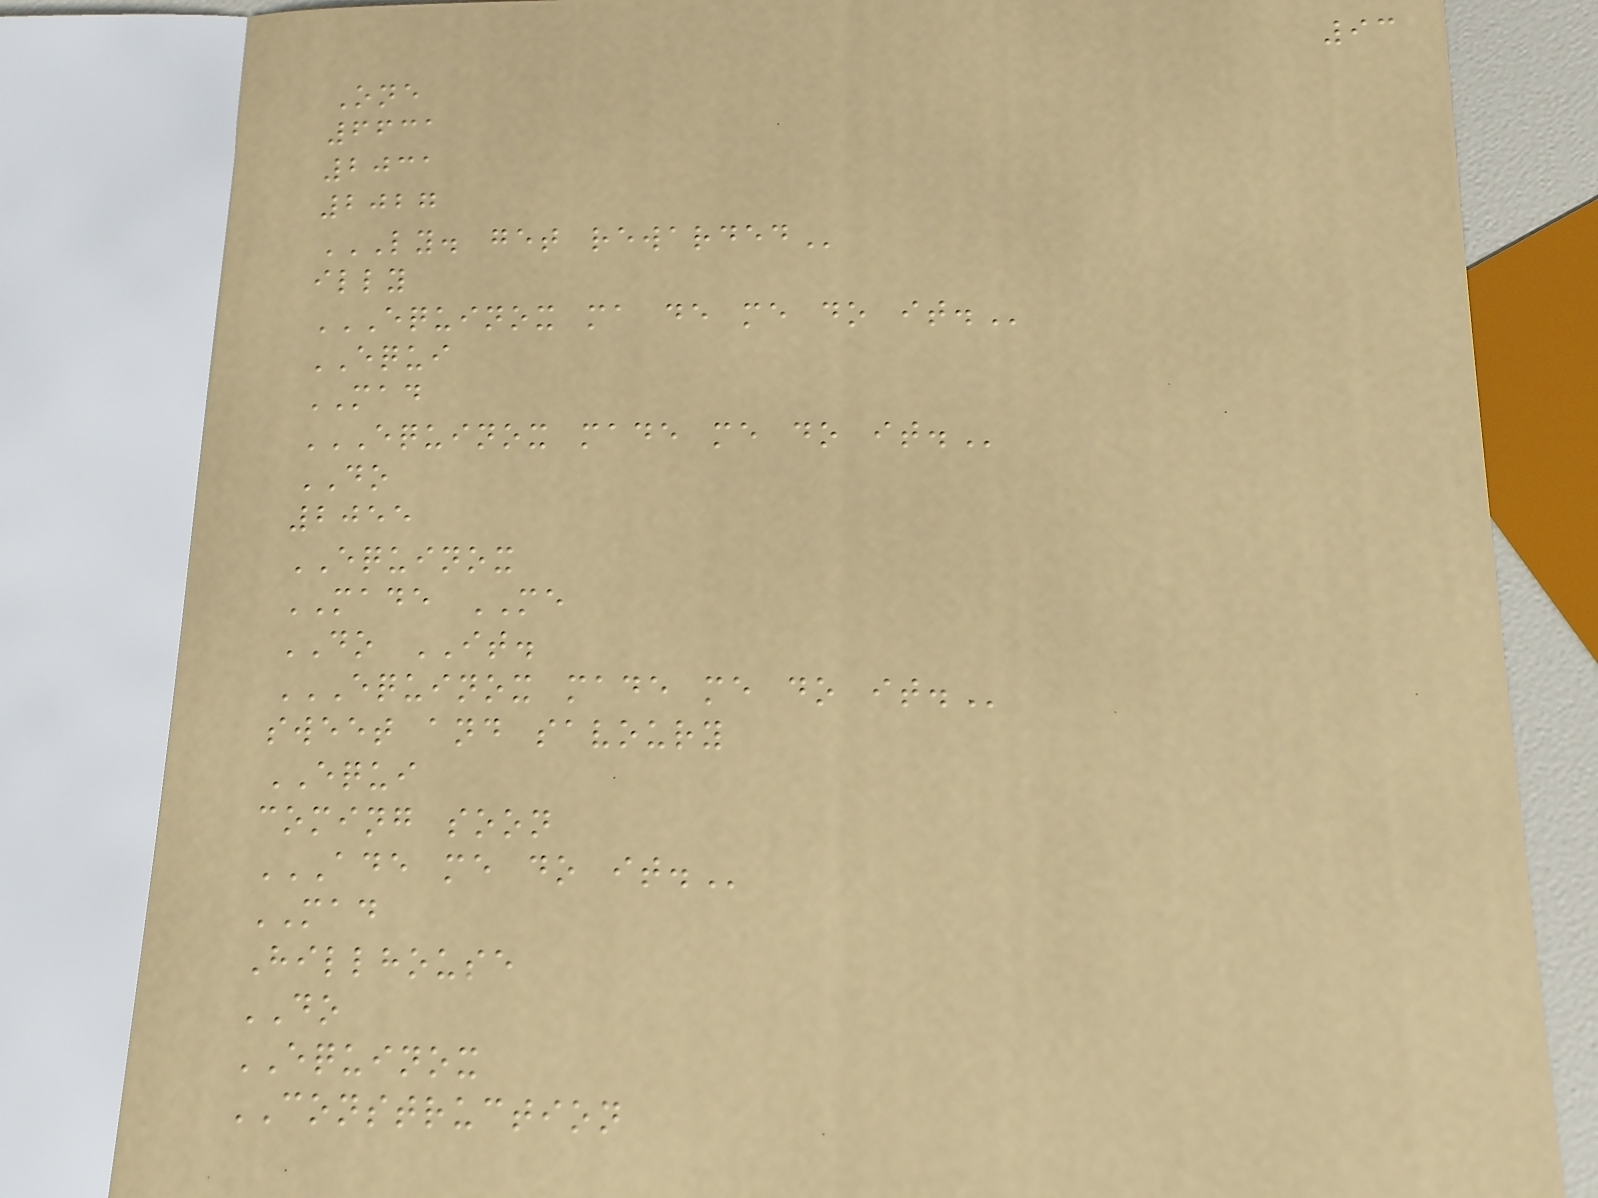93
One
6631
2031
2027
LY. GET REWARDED
illy
EQUINOX MA DE ME DO IT.
EQUI
MAD
EQUINOX MADE ME DO IT.
DO
2055
EQUINOX
MADE ME
DO IT.
EQUINOX MADE ME DO IT.
sweet and savoury
EQUI
coming soon
ADE ME DO IT.
MAD
Hillhouse
DO
EQUINOX
CONSTRUCTION
